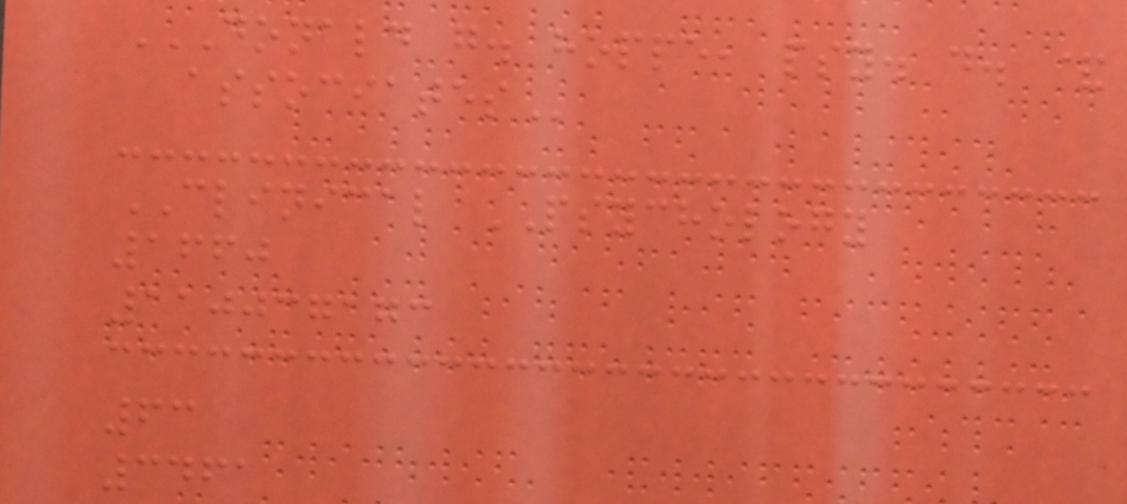DONALD G. HOPPE, PSY. D. &
ASSOCIATES
CLINICAL PSYCHOLOGY
1660
110037173
63
3461
